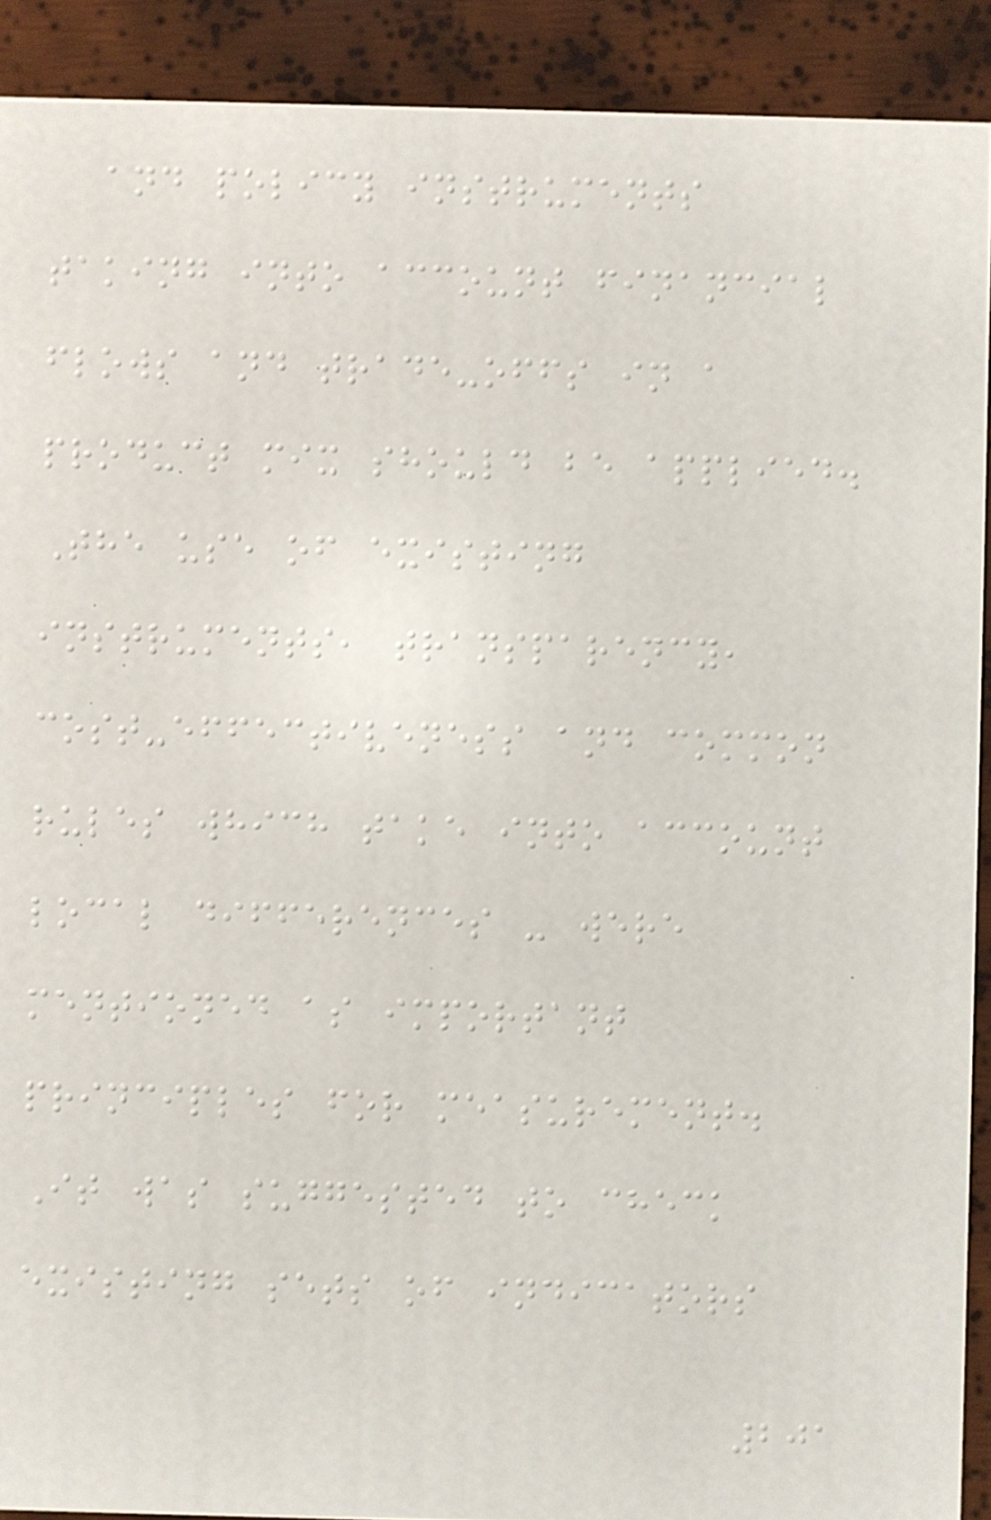and policy instruments
taking into account financial
flows and trade-offs in a
product mix should be applied.
The use of existing
instruments, transparency,
cost-effectiveness and common
rules which take into account
local differences - were
mentioned as important
principles for measurement.
It was suggested to check
existing sets of indicators
201
